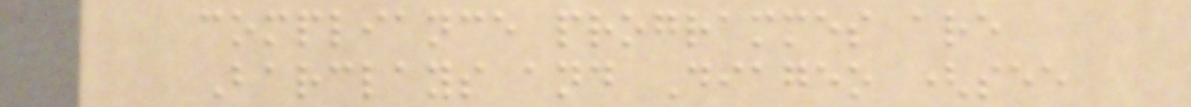compliance programmes are
Barclays and Diageo (see
